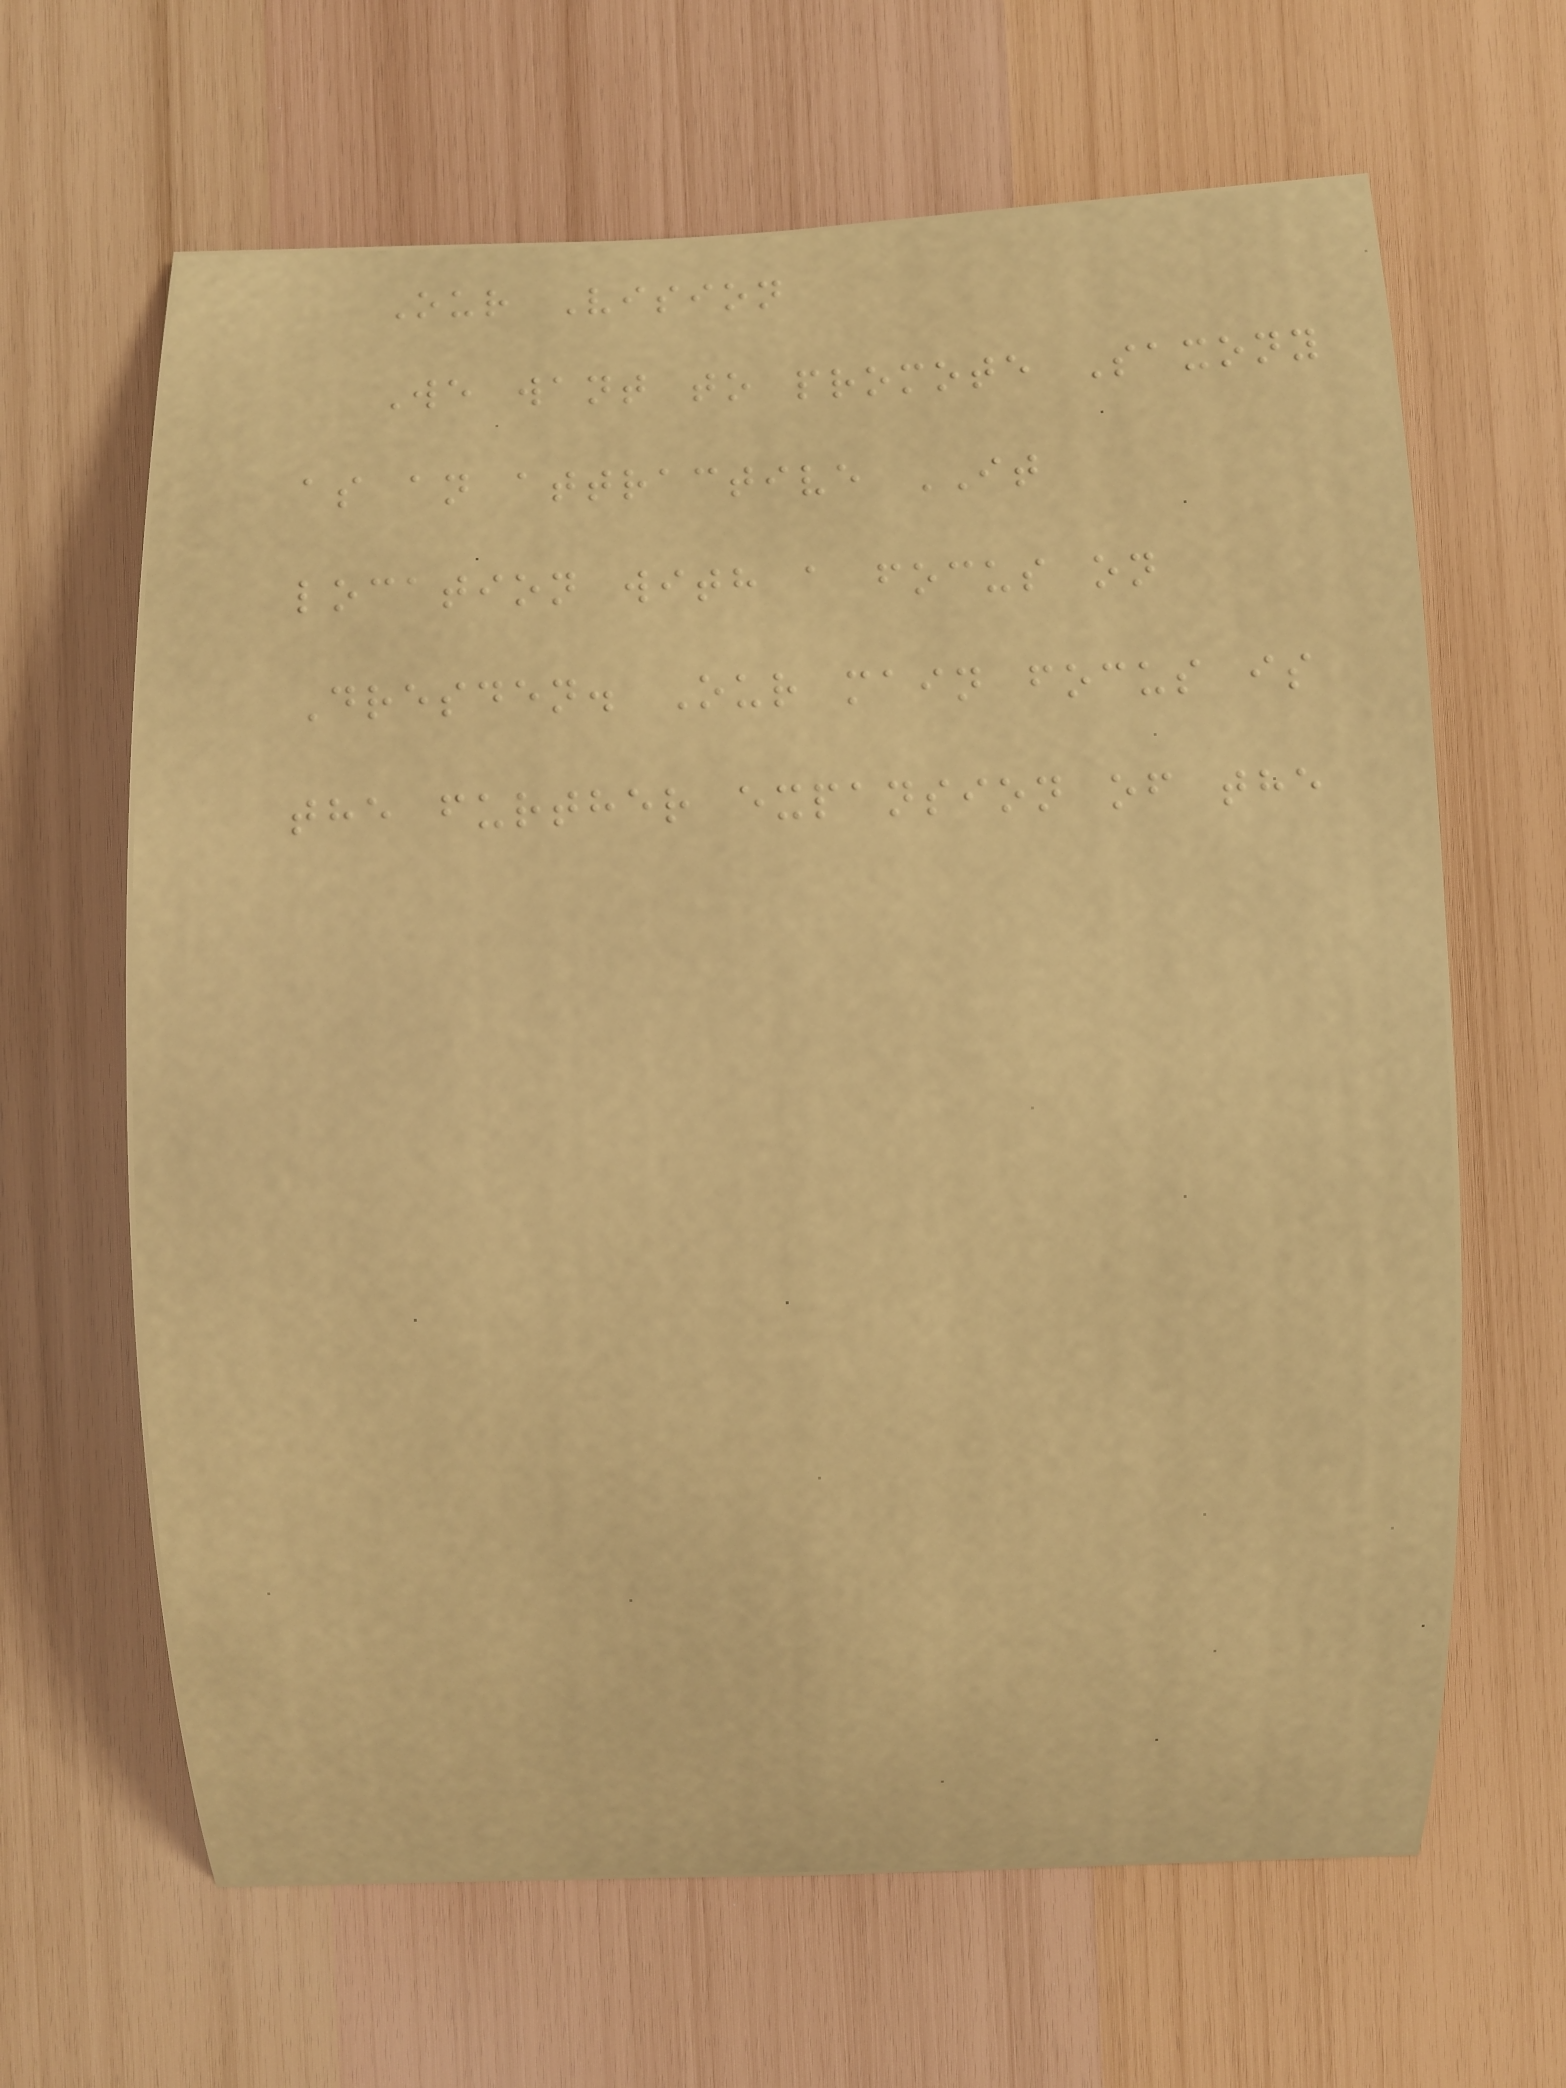Our Vision
We want to promote Saxony
as an attractive IT
location with a focus on
Dresden. Our main focus is
the further expansion of the
